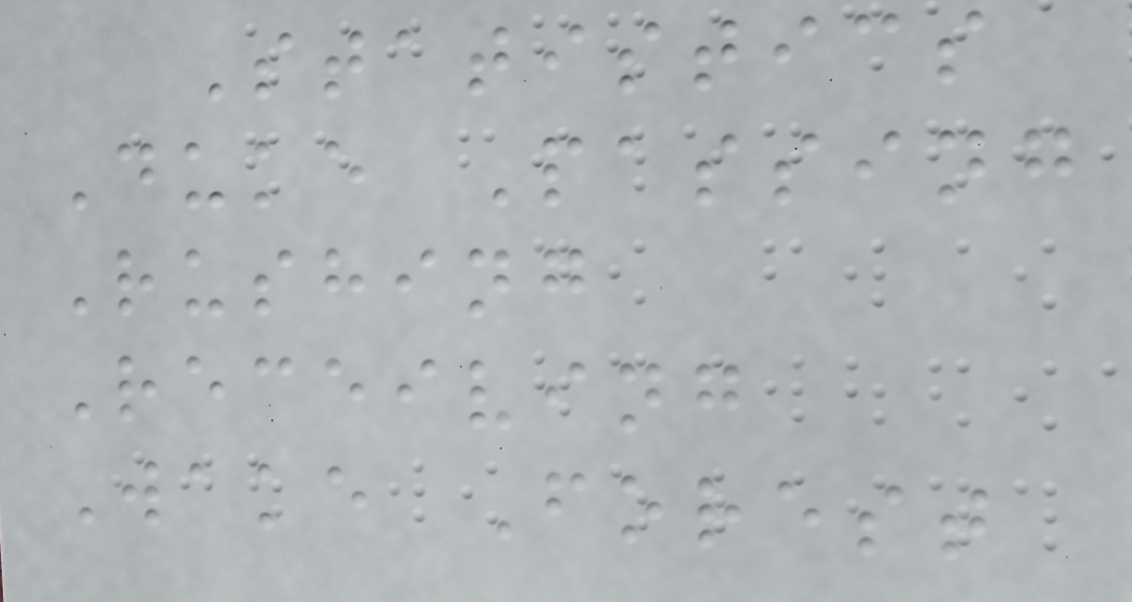Statistics
Duke Passing
Rushing
Receiving
Wake Forest
